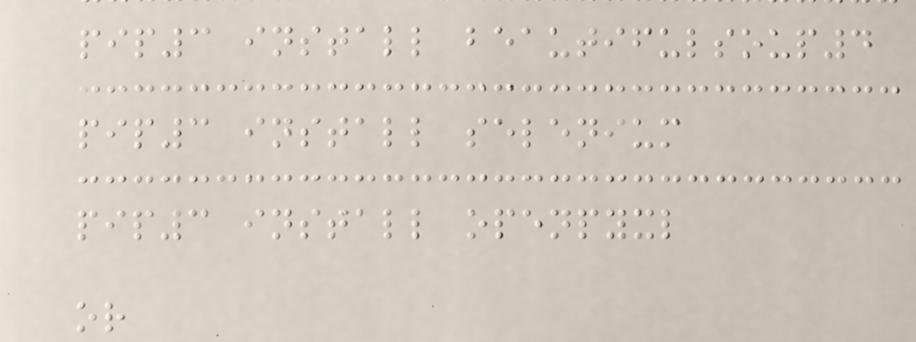pip3 install beautifulsoup4
pip3 install selenium
pip3 install openpyxl
or
